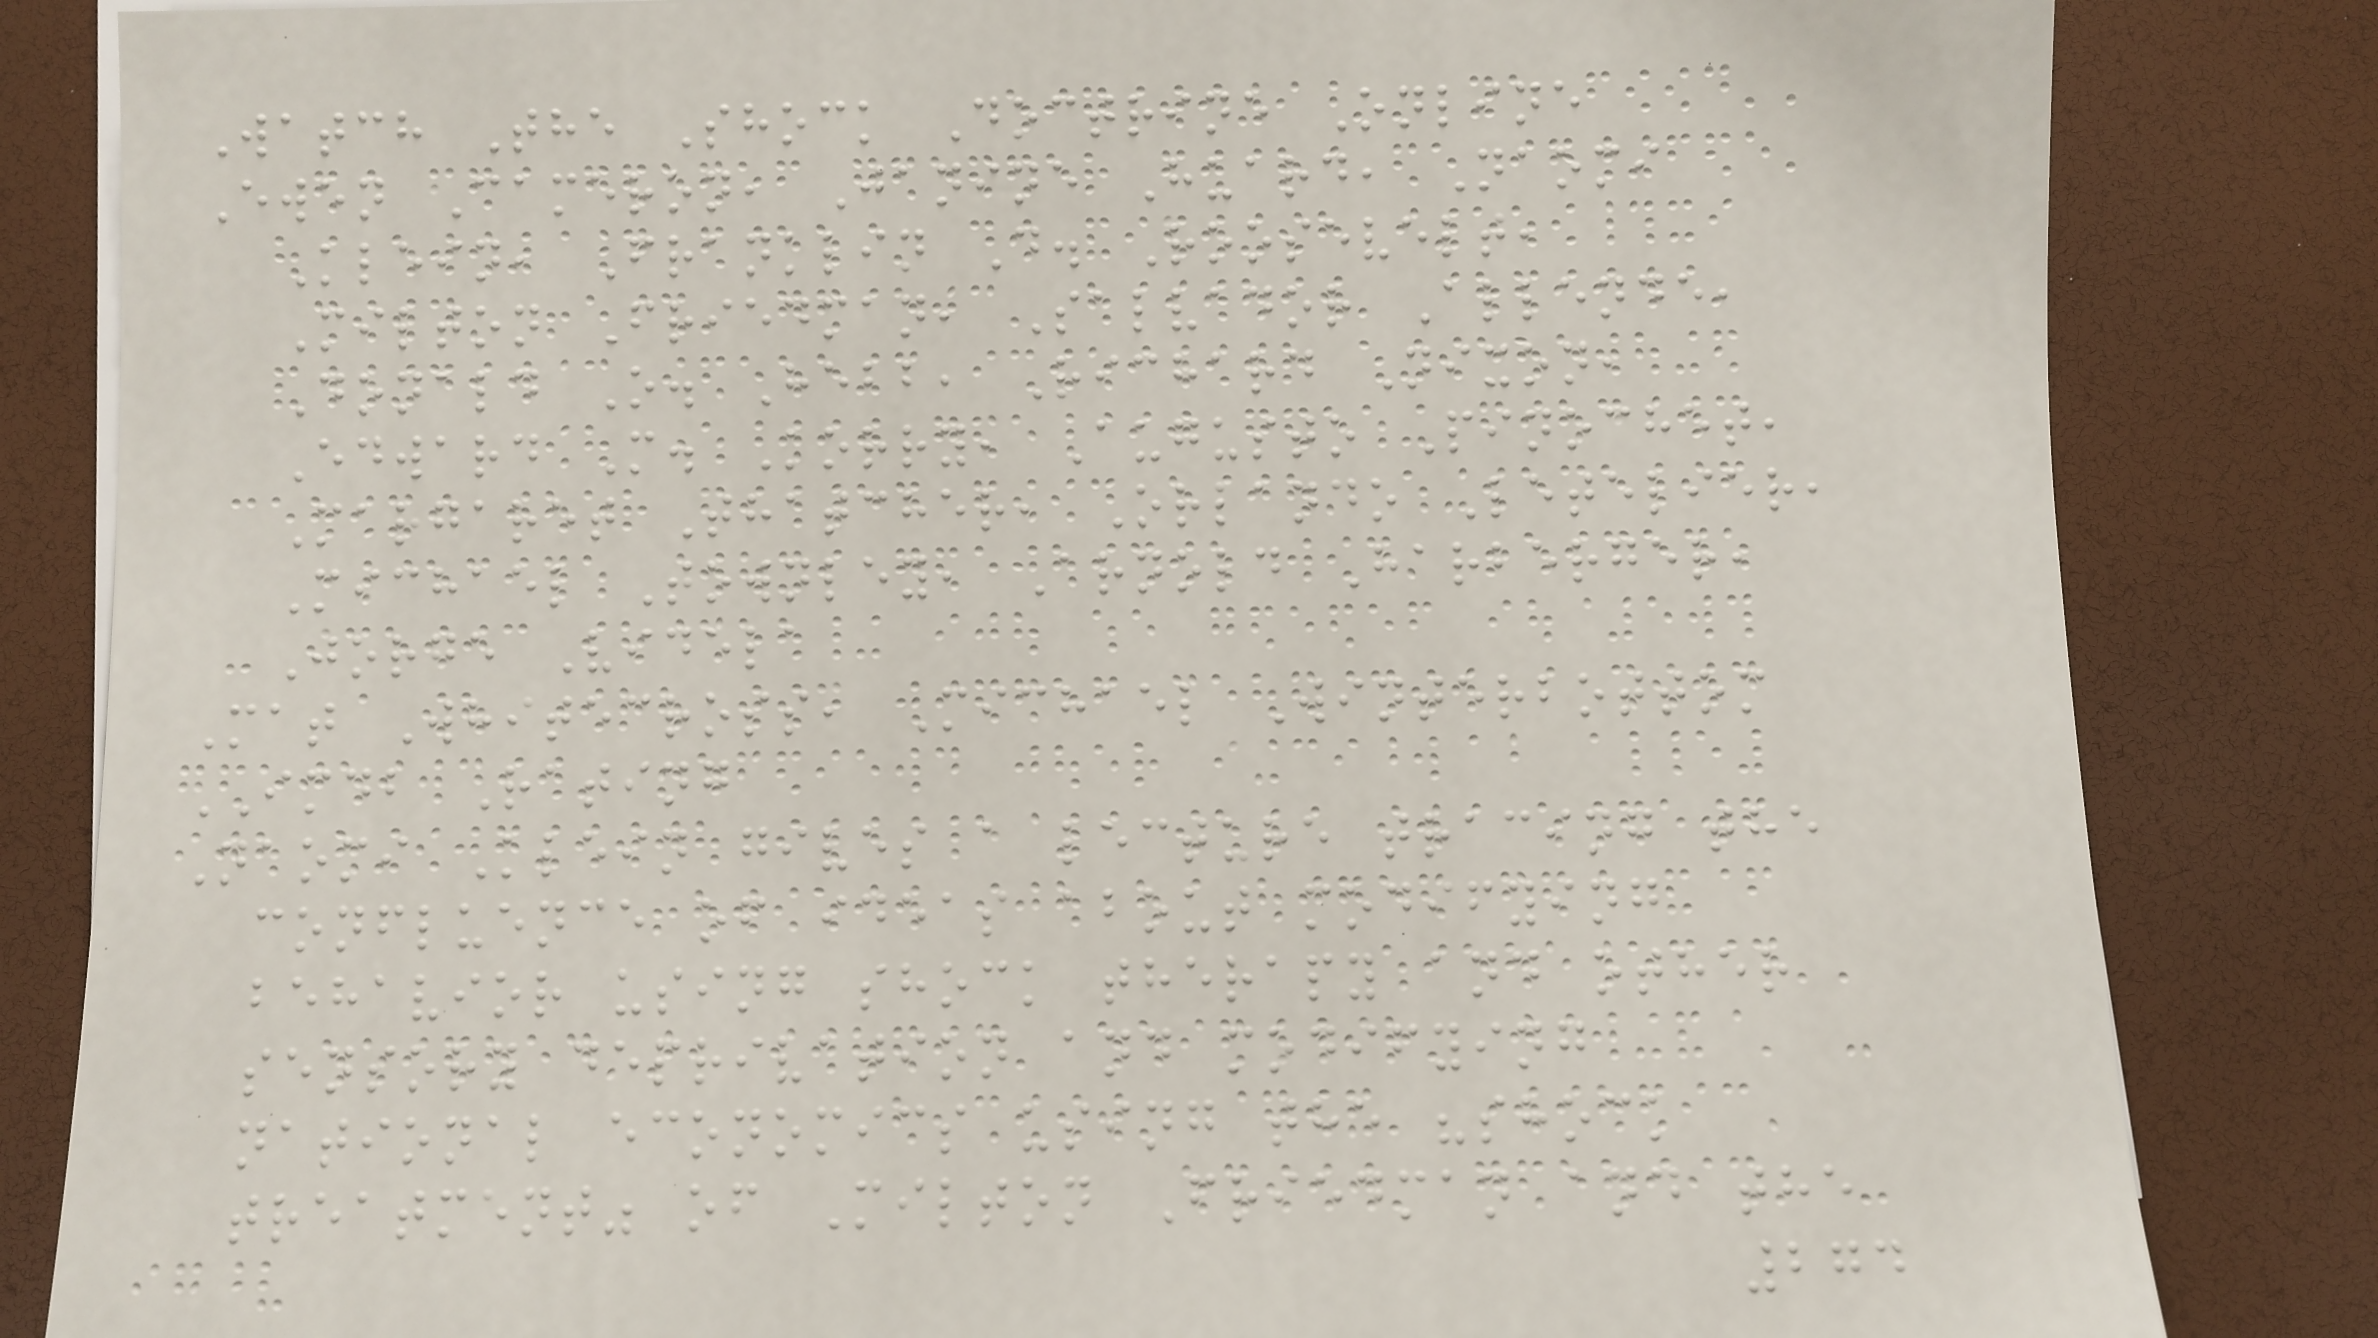Watch The Shock Doctrine Online
Ewen Cameron, Janine Huard, Naomi
Klein, Franklin D. Roosevelt,
Milton Friedman, Salvador Allende,
Donald O. Hebb, Richard Nixon,
Edward M. Korry, Augusto Pinochet,
Margaret Thatcher, Orlando Letelier,
Michael Townley, Arnold Harberger,
Jorge Videla
Mat Whitecross, Michael Winterbottom
IMDB Rating
Naomi Klein gives a lecture tracing the
confluence of ideas about modifying
behavior using shock therapy and other
sensory deprivation and modifying
national economics using the "shock
treatment" of Milton Friedman and the
274
